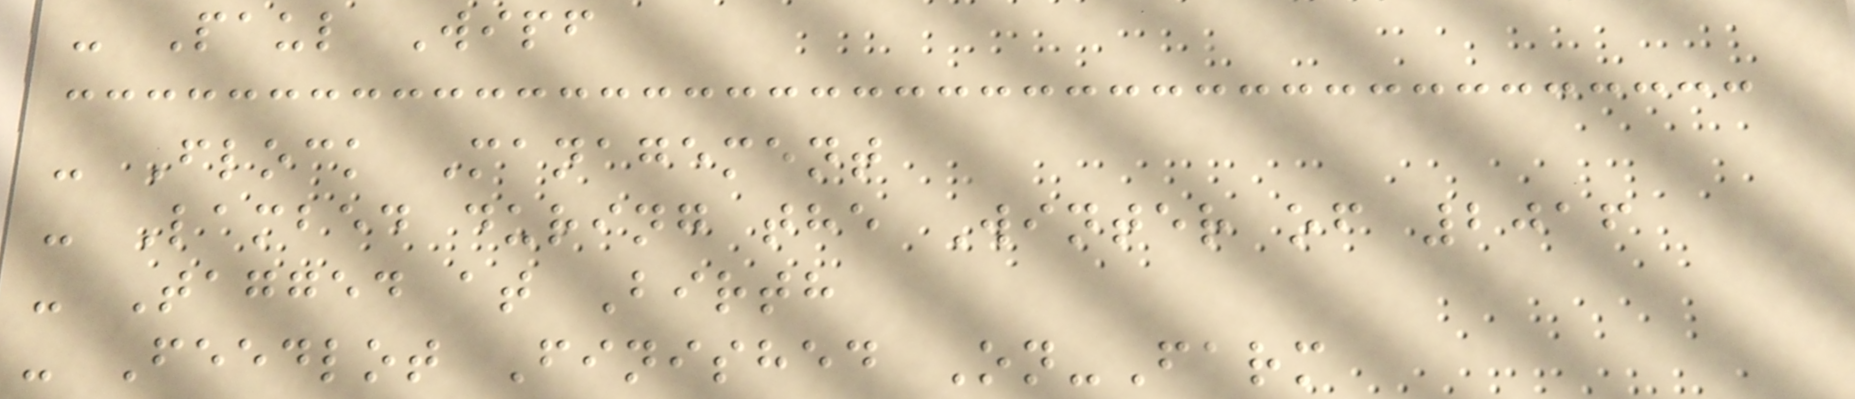- Paul Wipf
- Flock Management
- Lambed during the Winter of 2016
- Tagged at Birth
- Feedlot Finished On-Farm
